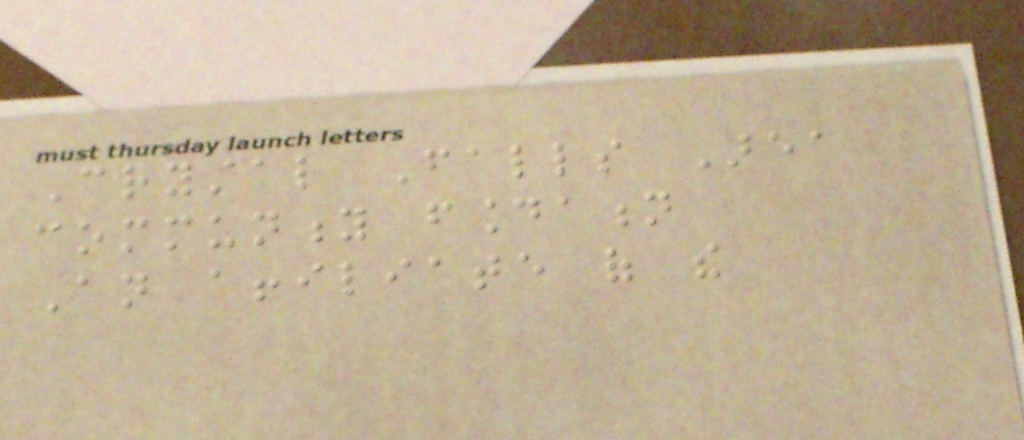Crystal Falls Area
community foundation
An affiliate of the
